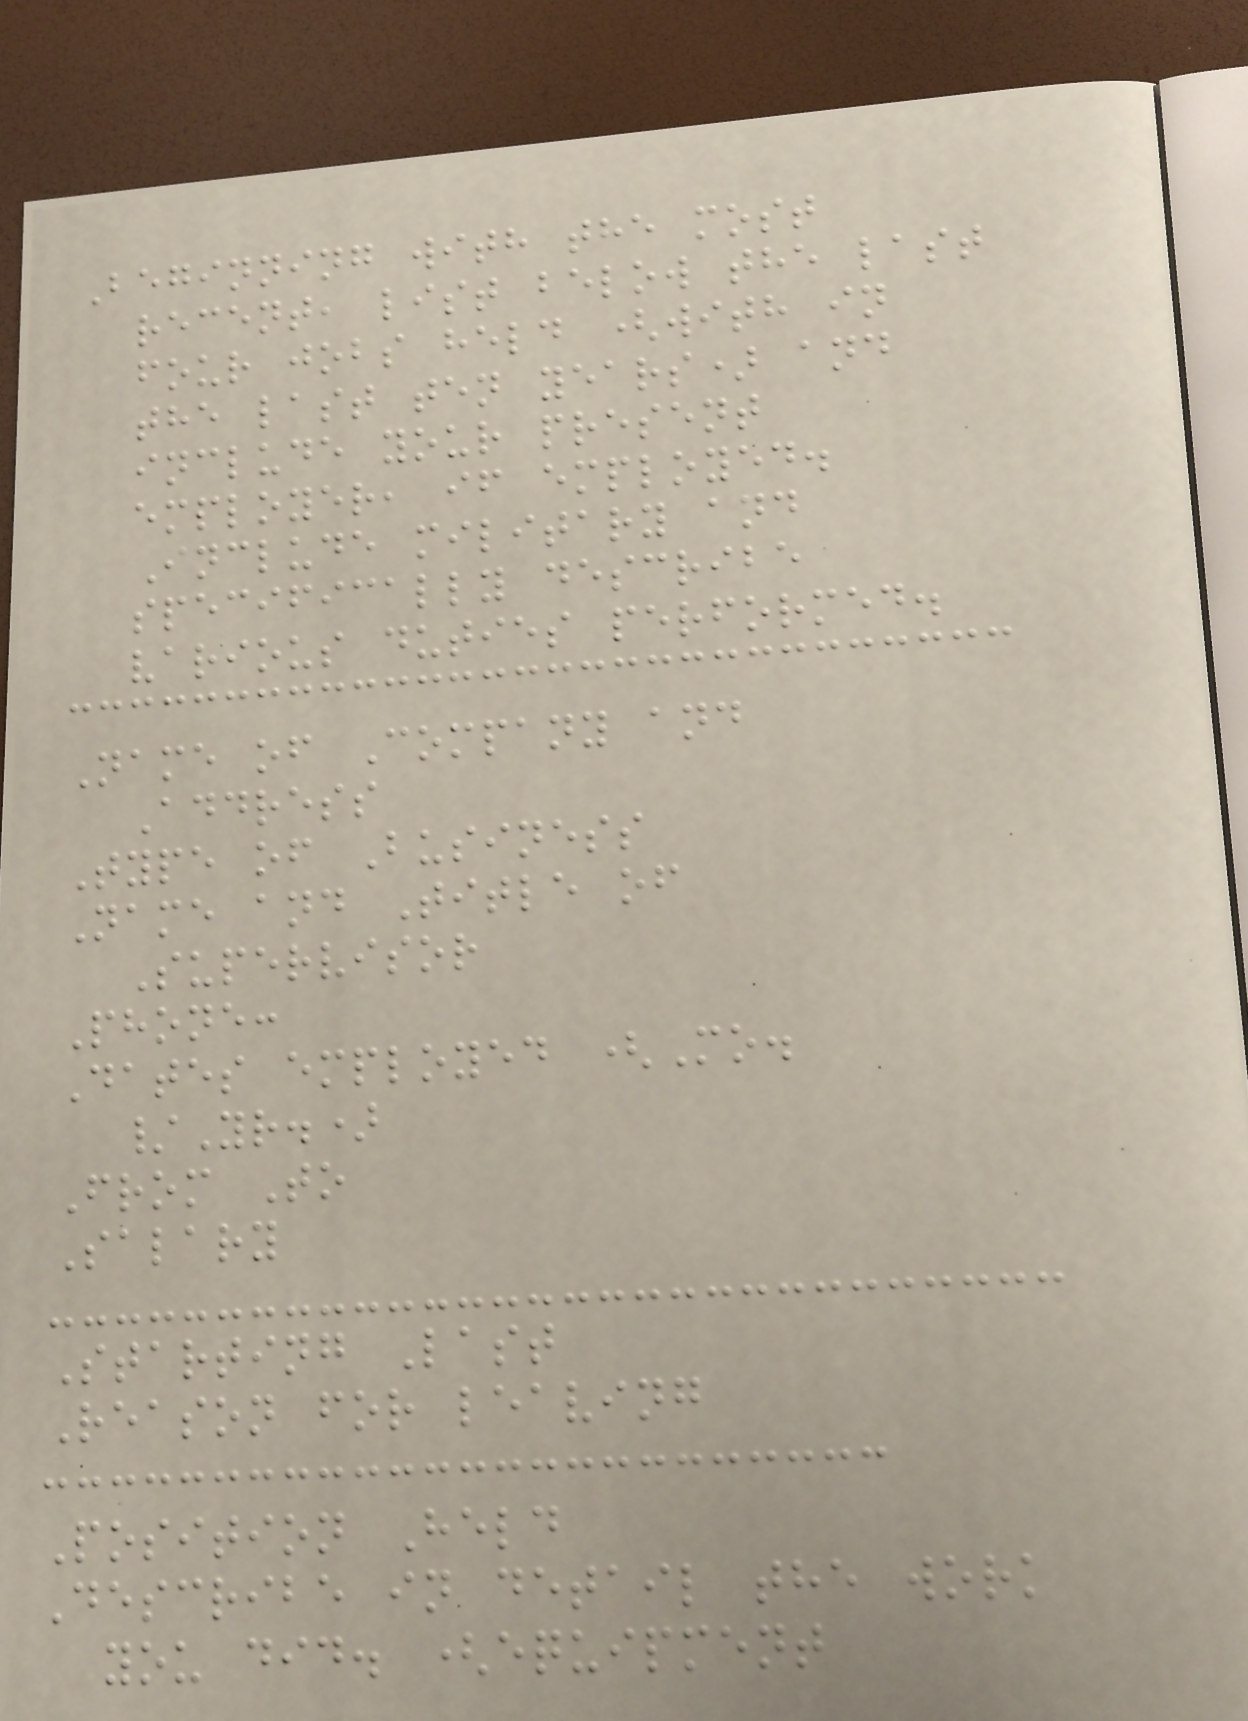Beginning with the most
recent, list below the last
four jobs held (with in
the last ten years) and
include your present
employer, if employed.
Include military and
specifically describe
various duties performed.
Name of Company and
Address
Type of Business
Name and Title of
Supervisor
Phone:
Dates employed (Mo.
/Yr.)
From To
Salary
Starting Last
Reason for leaving
Position Held
Describe in detail the work
you did. (equipment
